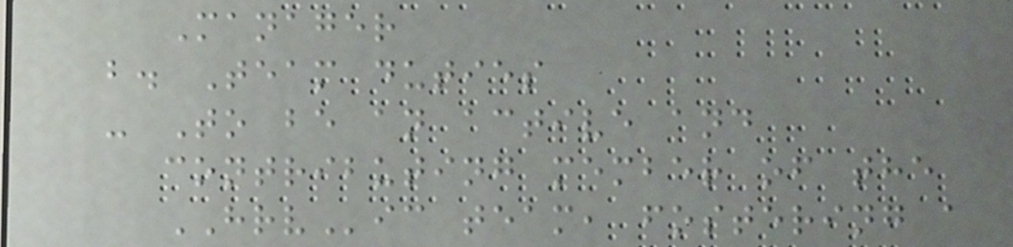Manager
b. Team duties
- To be an active and
contributing member of the
HRVic team, fostering a
